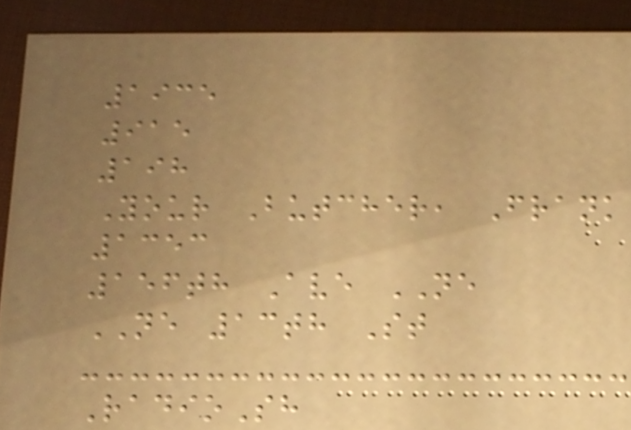1935
915
198
Your Butcher, Frank
1353
156th Ave NE
NE 13th St
RadioSh
